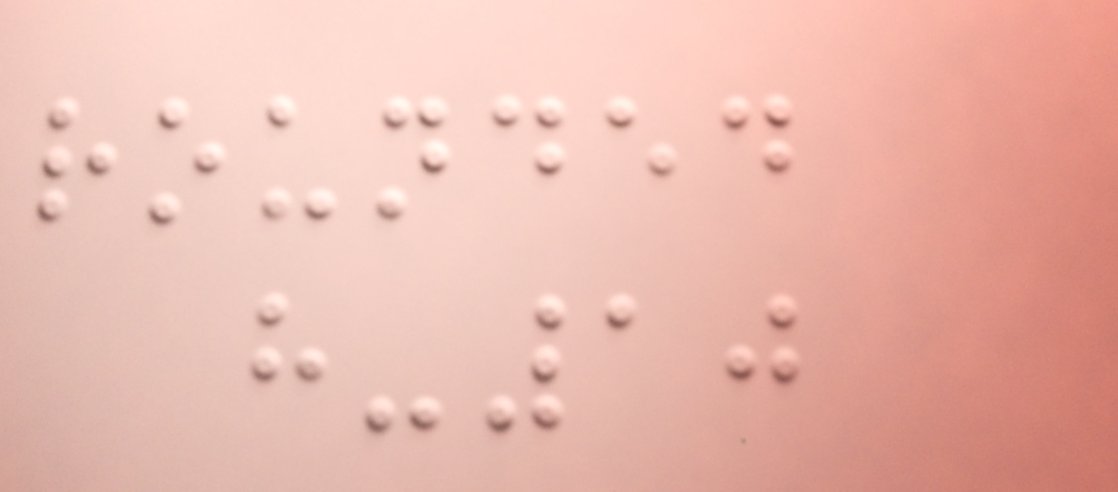rounded
h-10
